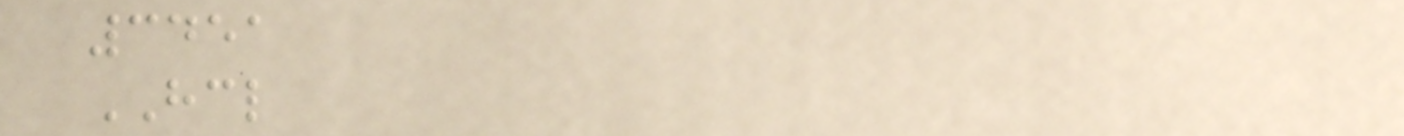3451
HCL
